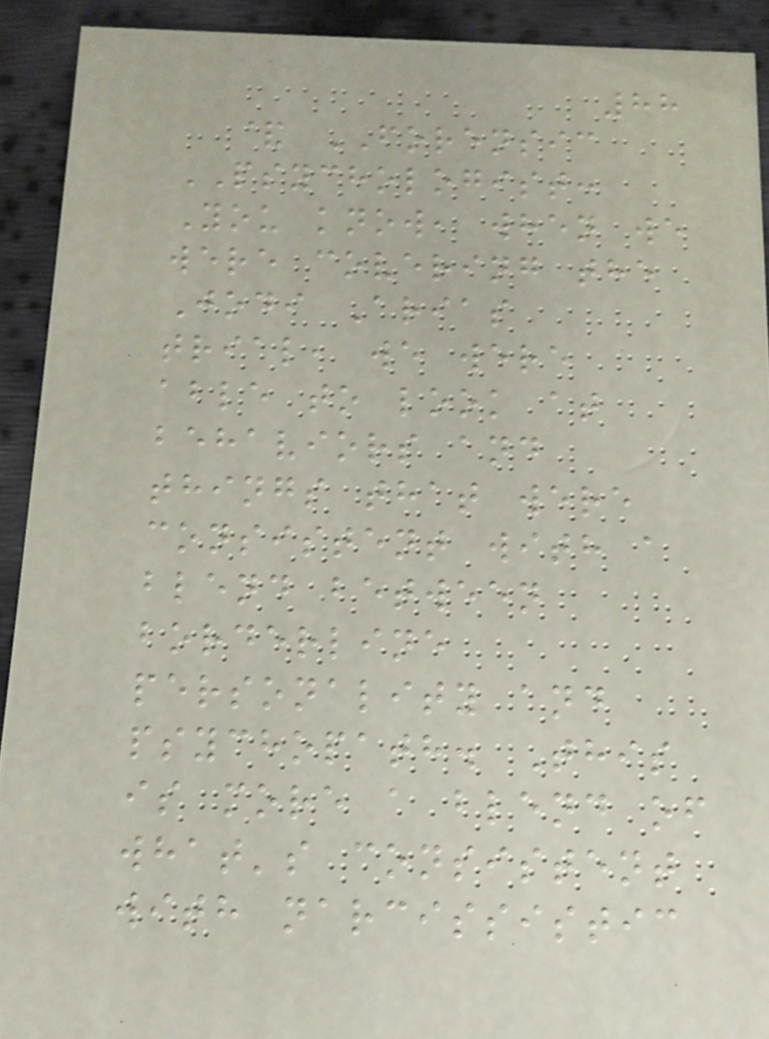88
& FORENSIC
PSYCHOLOGIST:
You know, when we
were covering the
Jodi Arias
trial, we were
able to look at
behaviors and
things that were
consistent with a
blend between
borderline
personality and
psychopath. This
is more a blend of
what's consistent
with narcissistic
